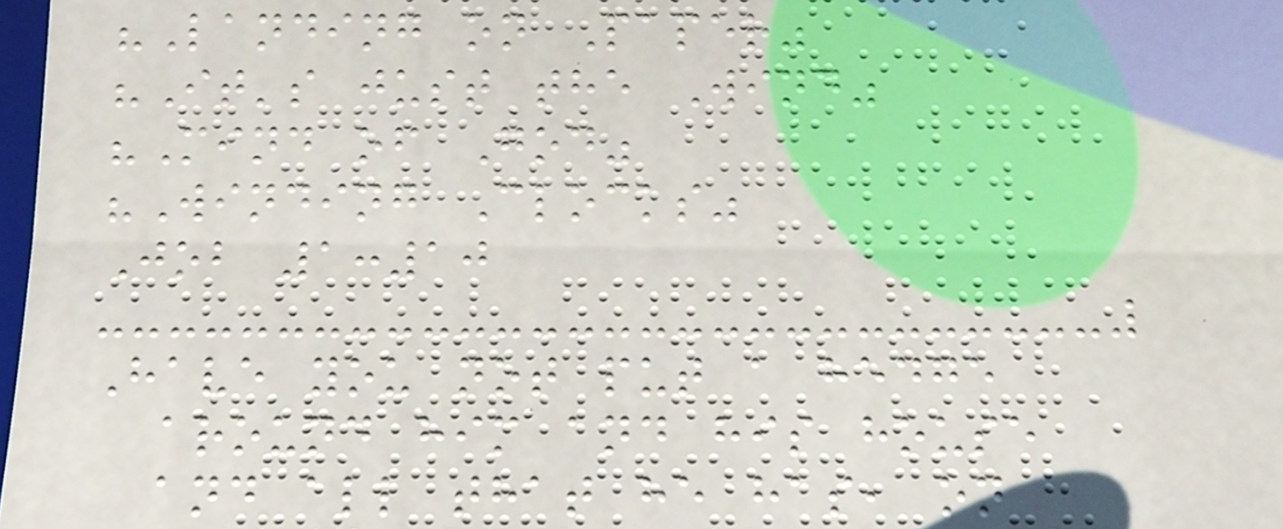"Landing on Paper"
"It's just the Wind"
"Mind of God"
"Winding Clocks"
Job 1:10
Have you not put a hedge
around him and his house
and all that he has, on
